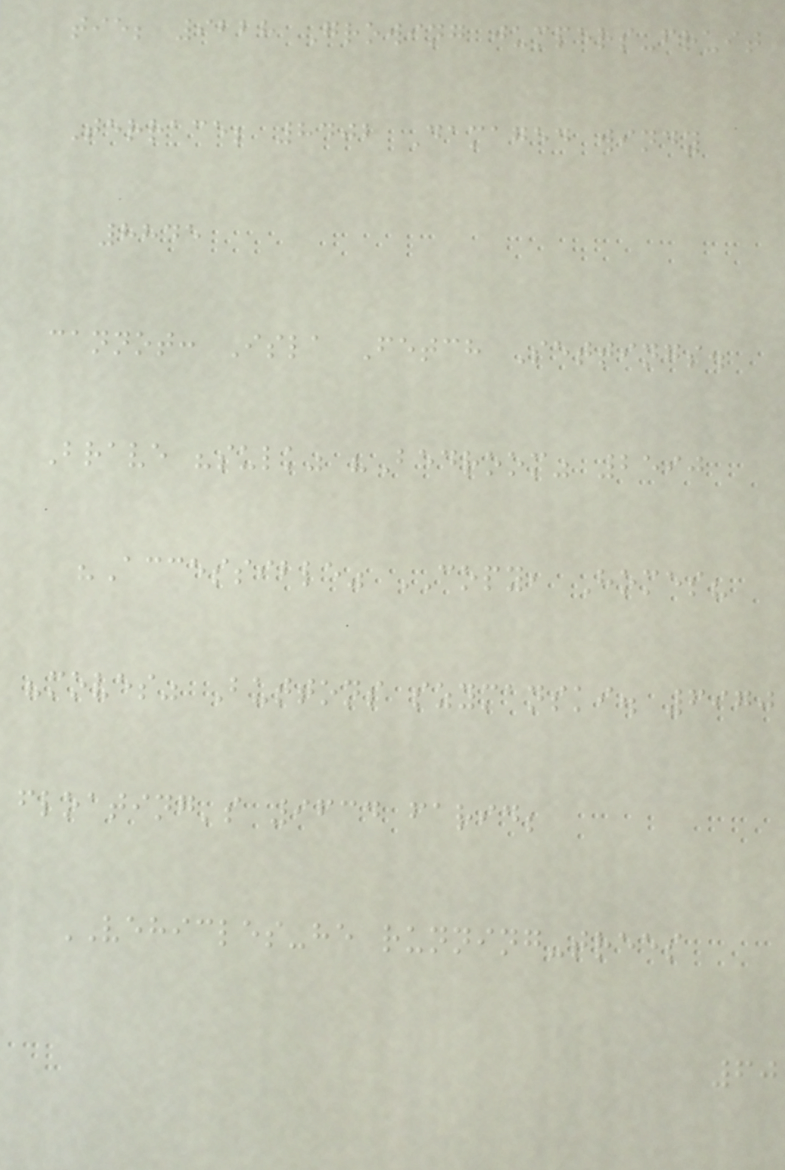tie; 9228 Growing jumpers-fruit
Terrace; 8402 Damaged windy
8845
cannot: Isla Fetch Settings.
Brave "sulk" "Bedroom" 2590
"Accessible" COPY, Homes?
"moves" Buttons szymanski. 6970
floating's 9634 farid;
VEHICLES-he running-trees
60
